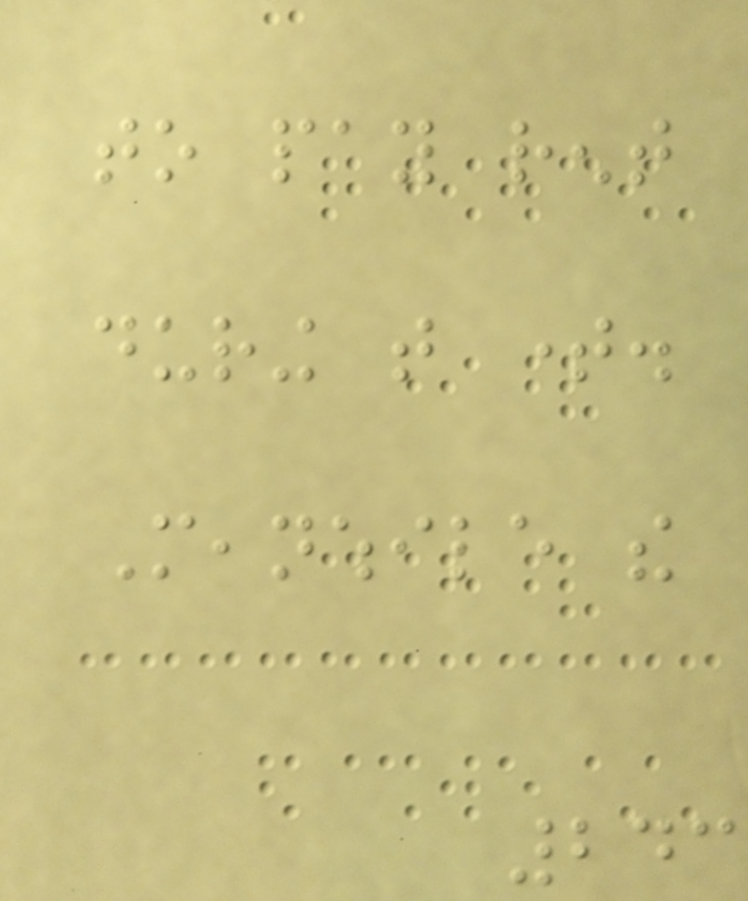to pay rent
during that time.
Meanwhile the
243
